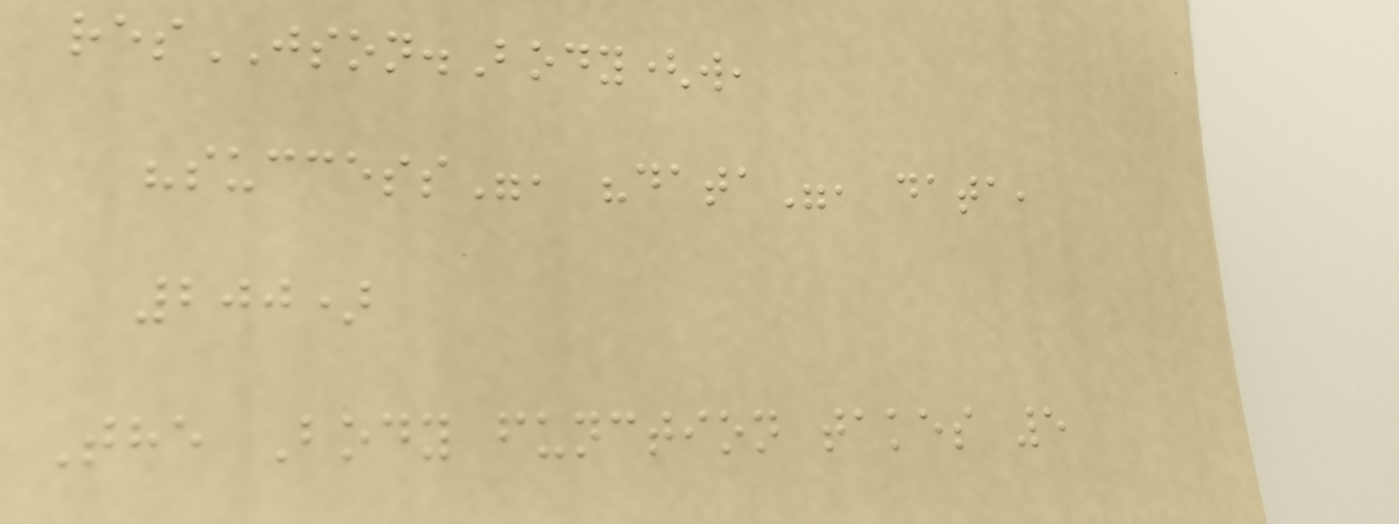resJSON.Body(w,
"success", "data", data,
200)
The Body function takes 5
